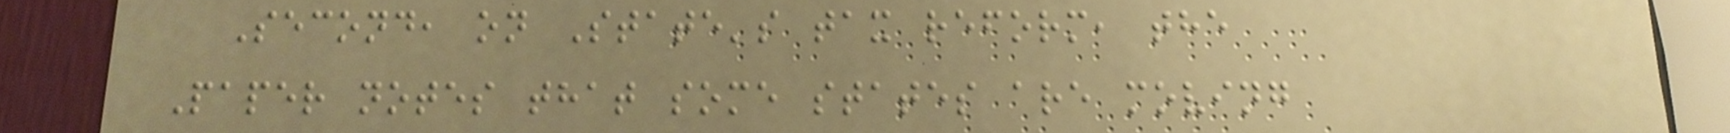Second, on State's tax reform, the
Paper notes that some states are moving
